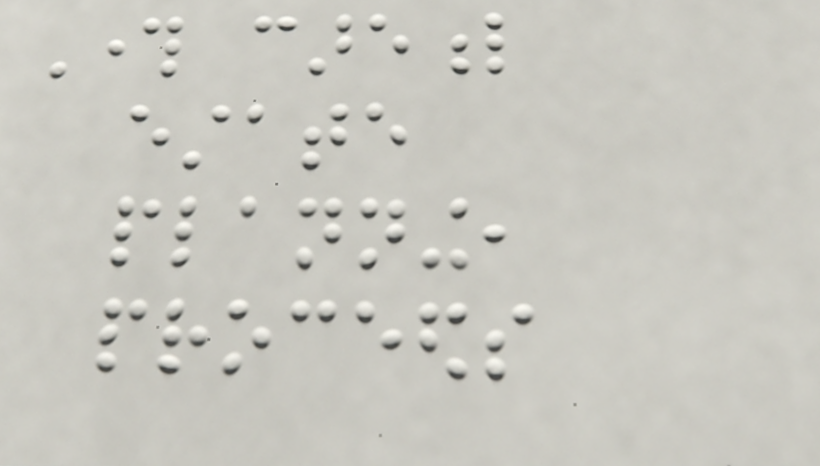Through careful
estate
planning,
proceeds
